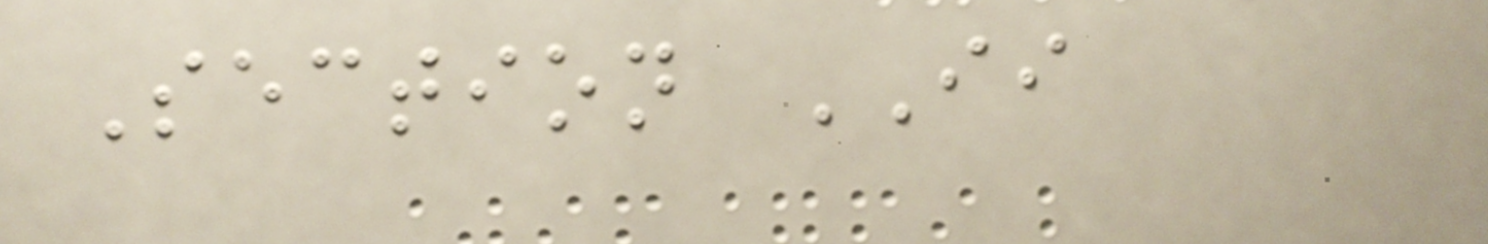Section II
